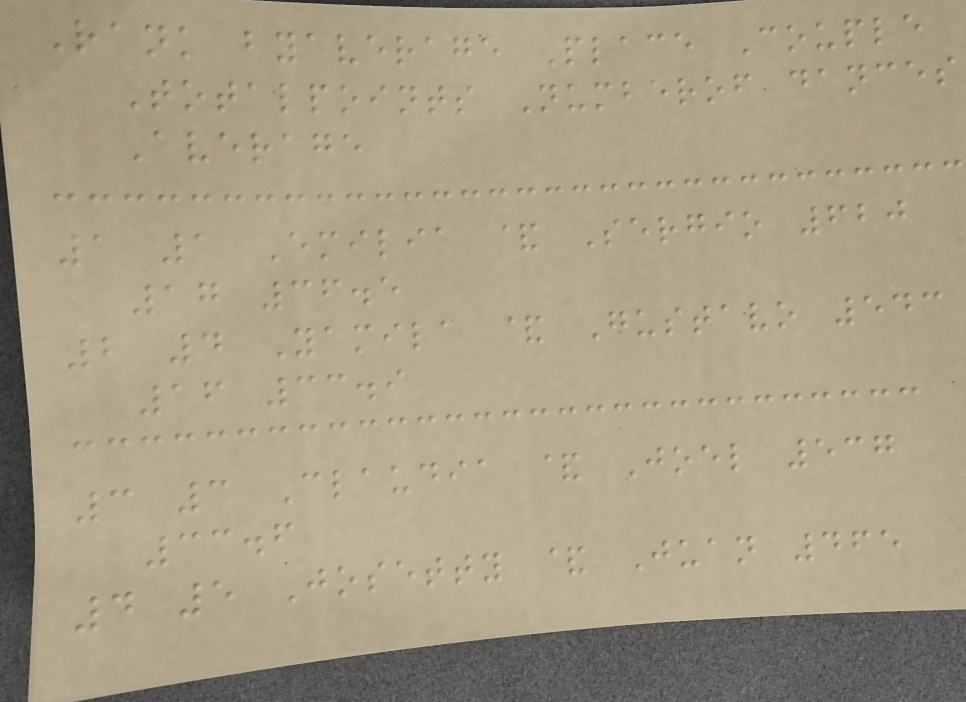Rank byaverage Place Couple
Totalpoints Numberof dances
Average
1 1 Emilia & Sergio 620
17 36.5
2 4 Yamila & Gustavo 543
16 33.9
3 3 Claudia & Joel 537
33.6
4 5 Josetty & Juan 465
